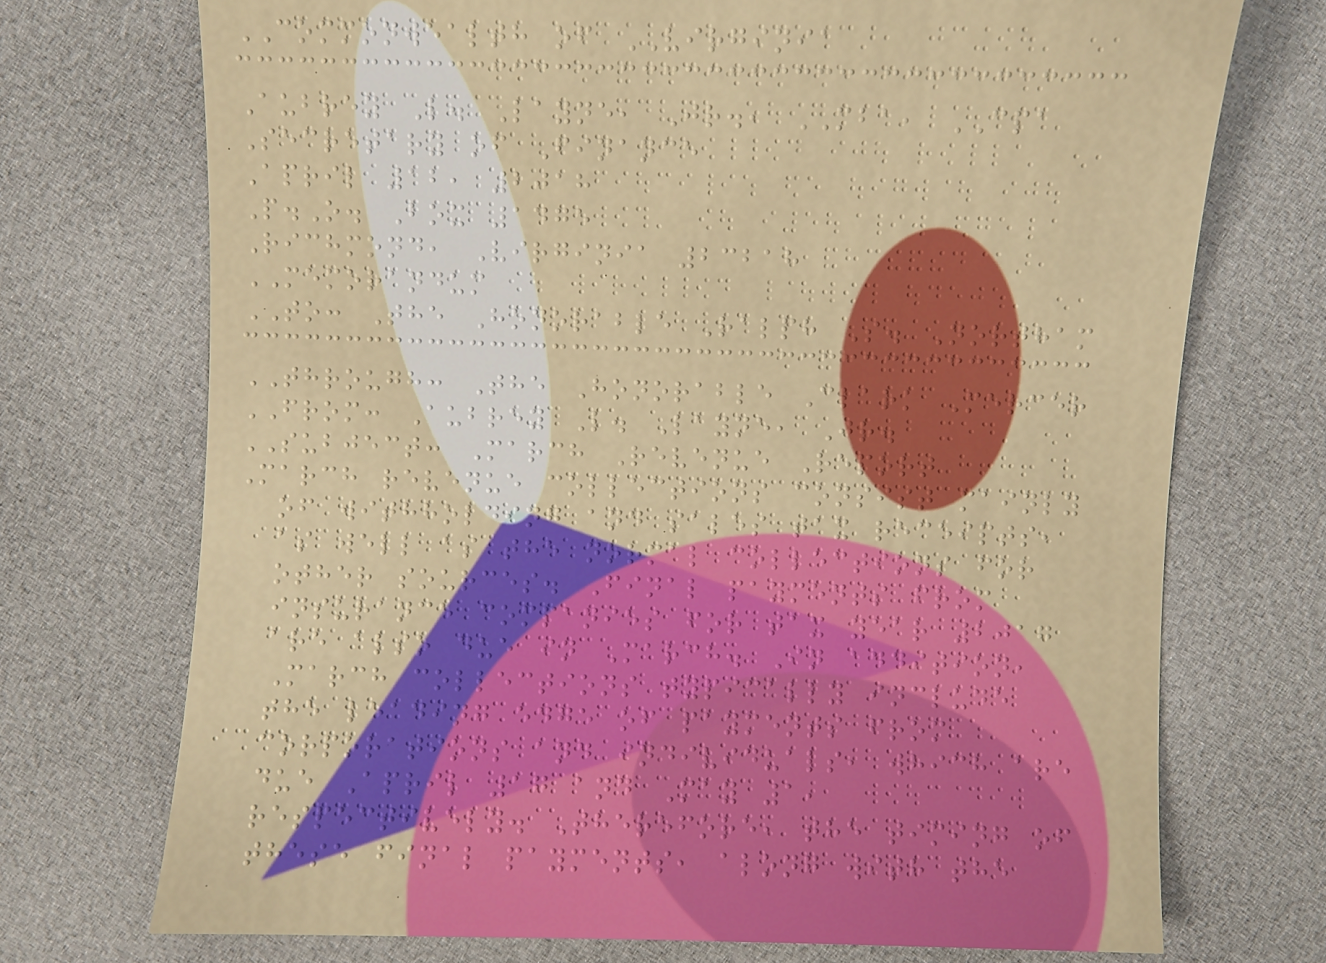COMMONWEALTH of VIRGINIA
Aubrey L. Layne, Jr., MBA, CPA
Secretary of Finance
April 12, 2018
P.O. Box 1475
Richmond, Virginia 23218
MEMORANDUM
TO: The Honorable Ralph S. Northam
THROUGH: The Honorable Clark Mercer
FROM: Aubrey L. Layne, Jr.
SUBJECT: March Revenue Report
March revenue collections consist mainly
of withholding and sales tax receipts,
as well as the normal collections for
other sources. Final payments from
insurance companies for tax year 2017
are also due in March. In addition,
March collections typically include
the leading edge of payments from
corporations and individuals, which are
due April 17 and May 1,
respectively. Therefore, the timing of
these final payments, along with the
